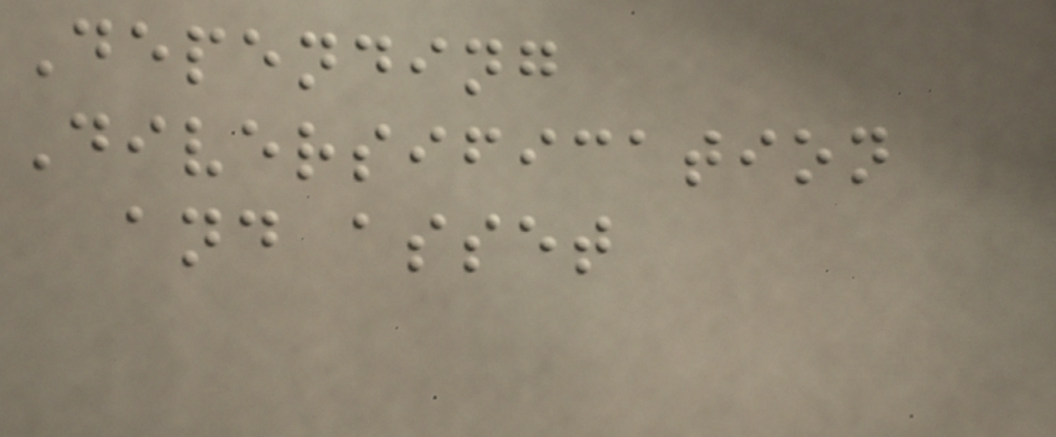Depending
Diversification
and asset
